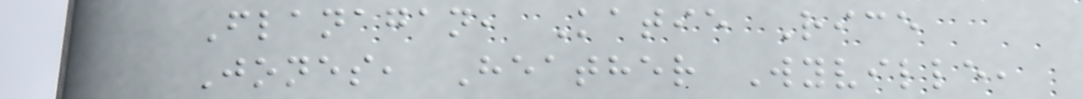Flanagan, Katie Rice
Jones, Heather Wyville,
